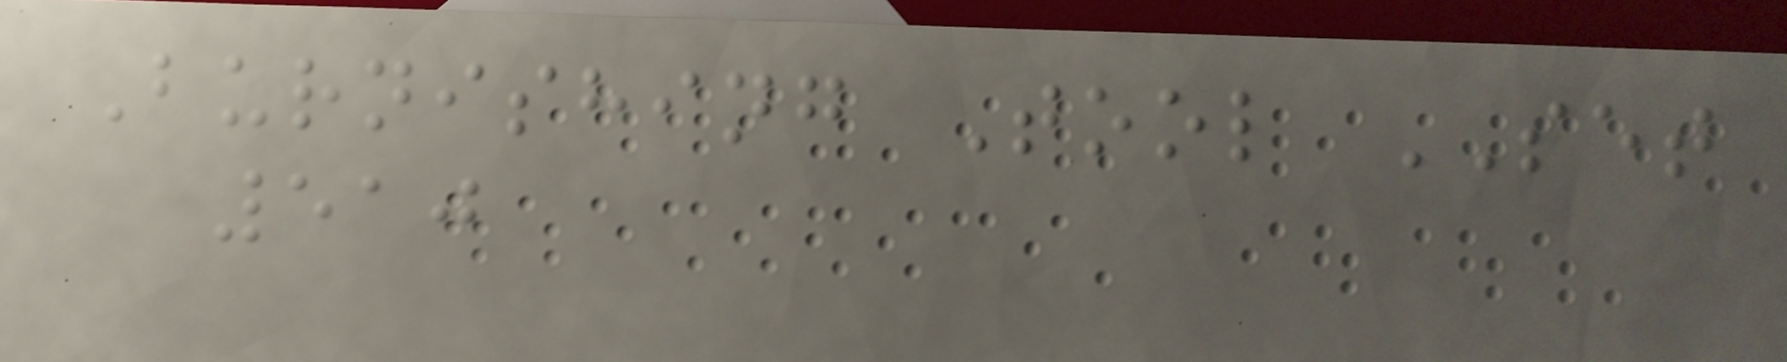Burnishing Tool SET
510
